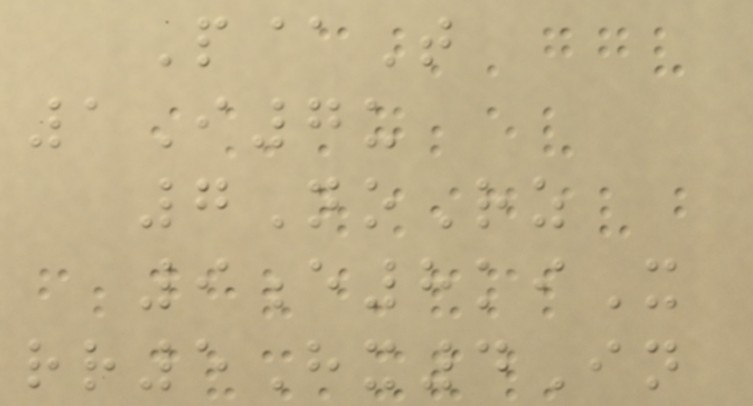P@T
1I7u
7NoRz
9e8kiX
rr5Hx4In
